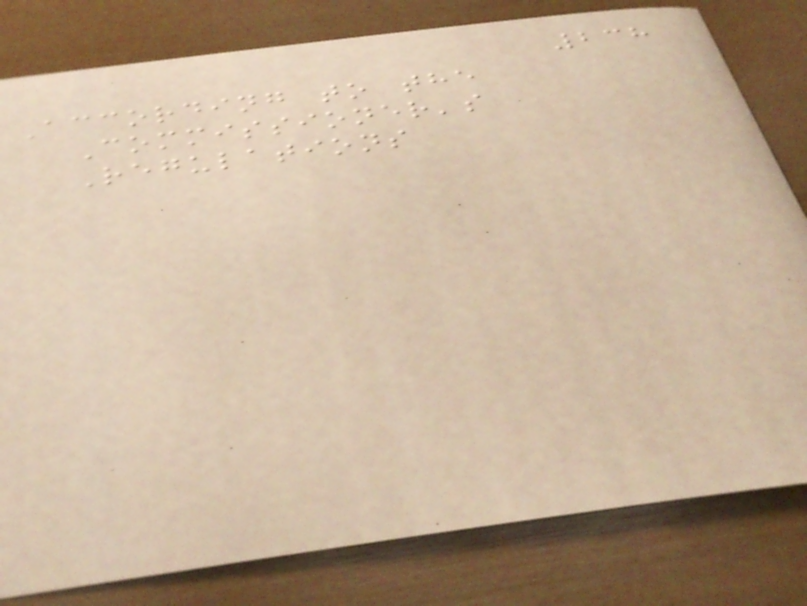238
According to the
Commissioner's
Regulations
